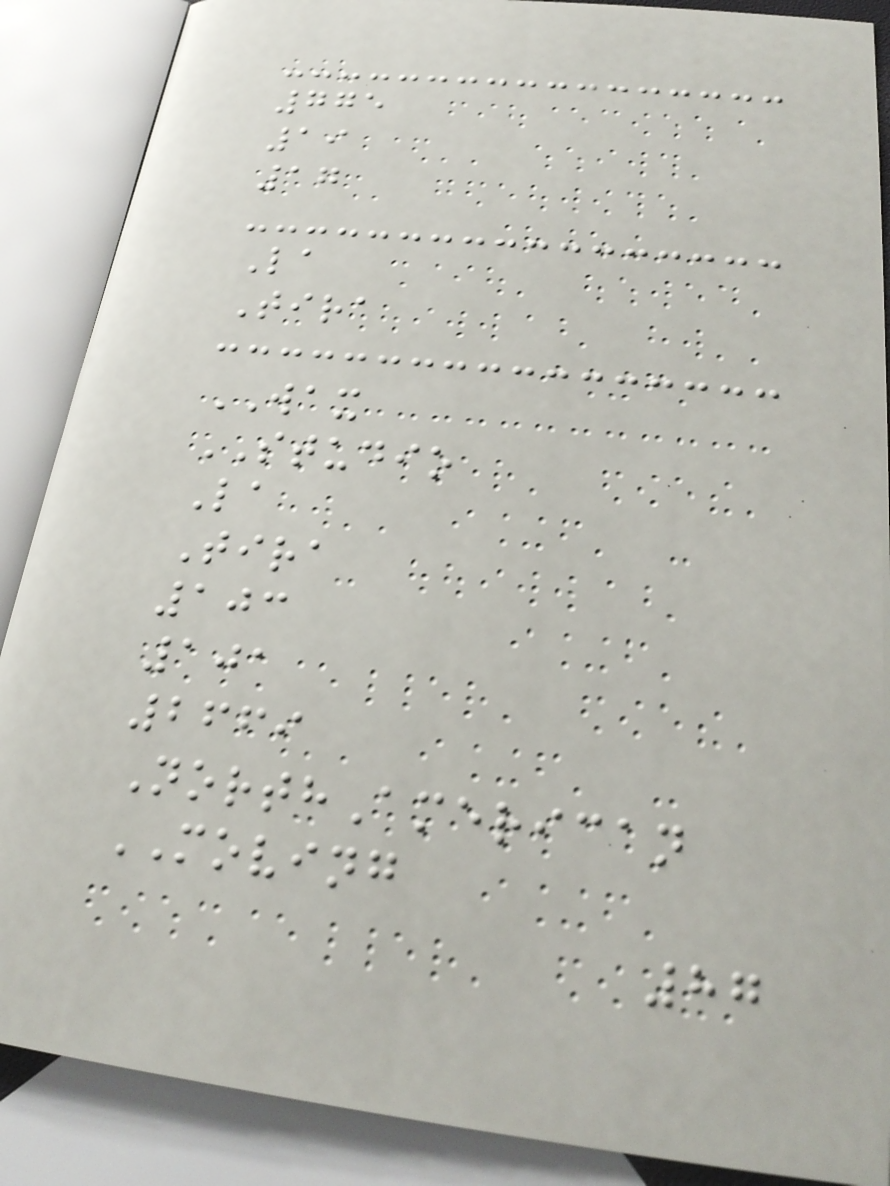775
19
17
La
Tira
WAX
STUDIO
La
Tira
103
101
2669
NorthAmerican
MOVING
87
